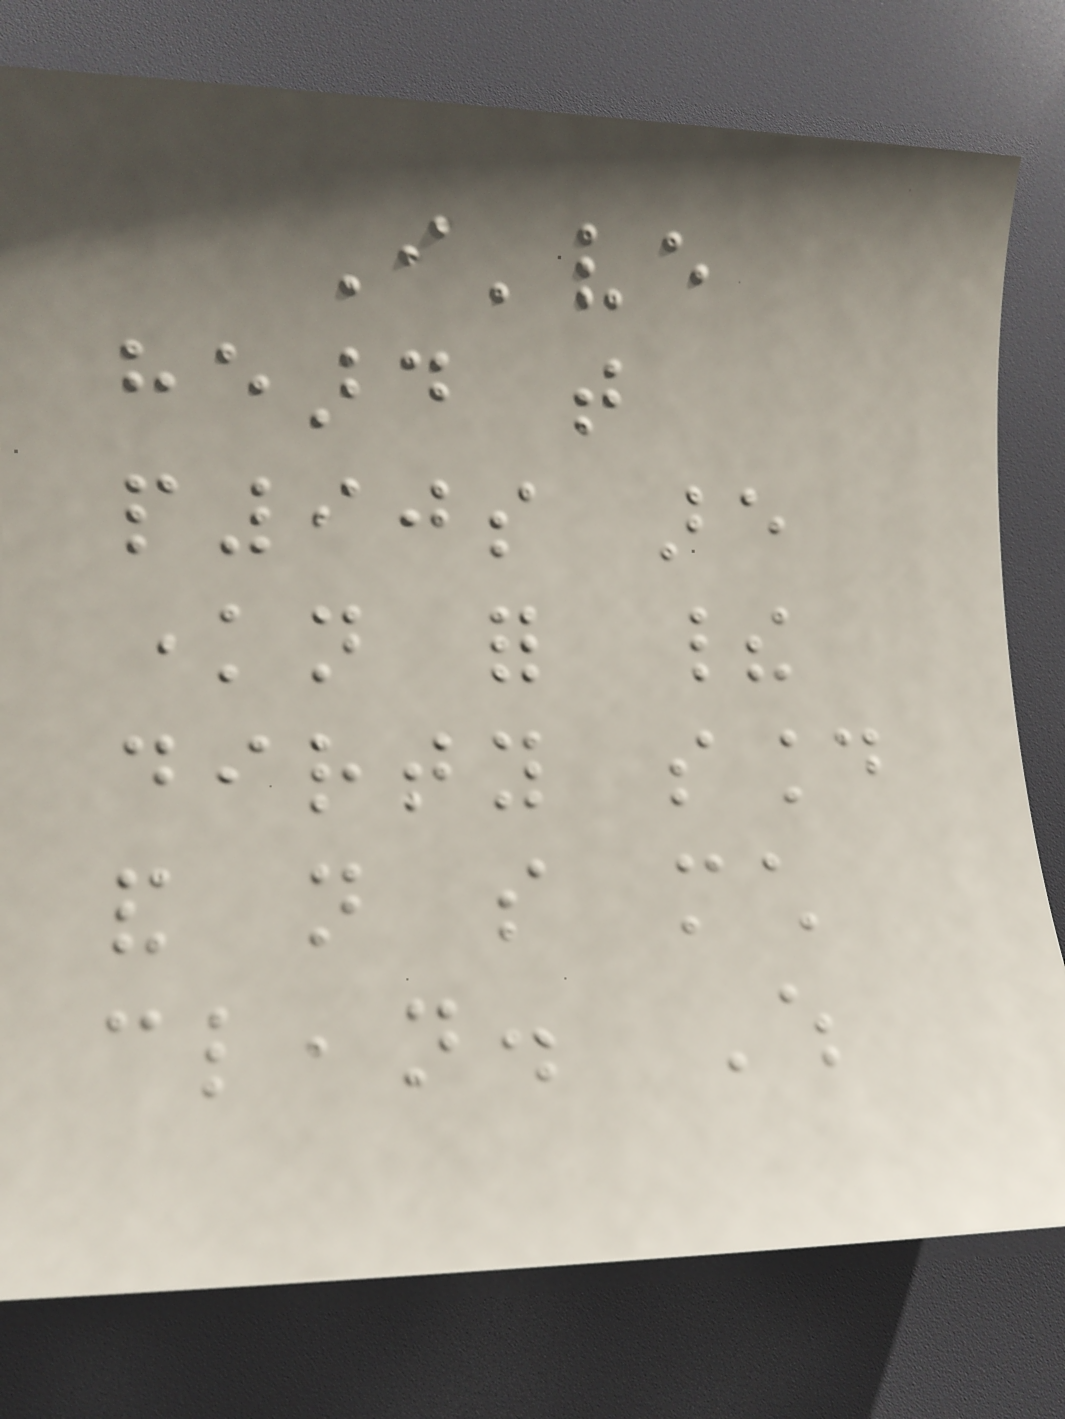I've
heard that
p90s are
known for their
dirty sound
and not so much
clean. Which
